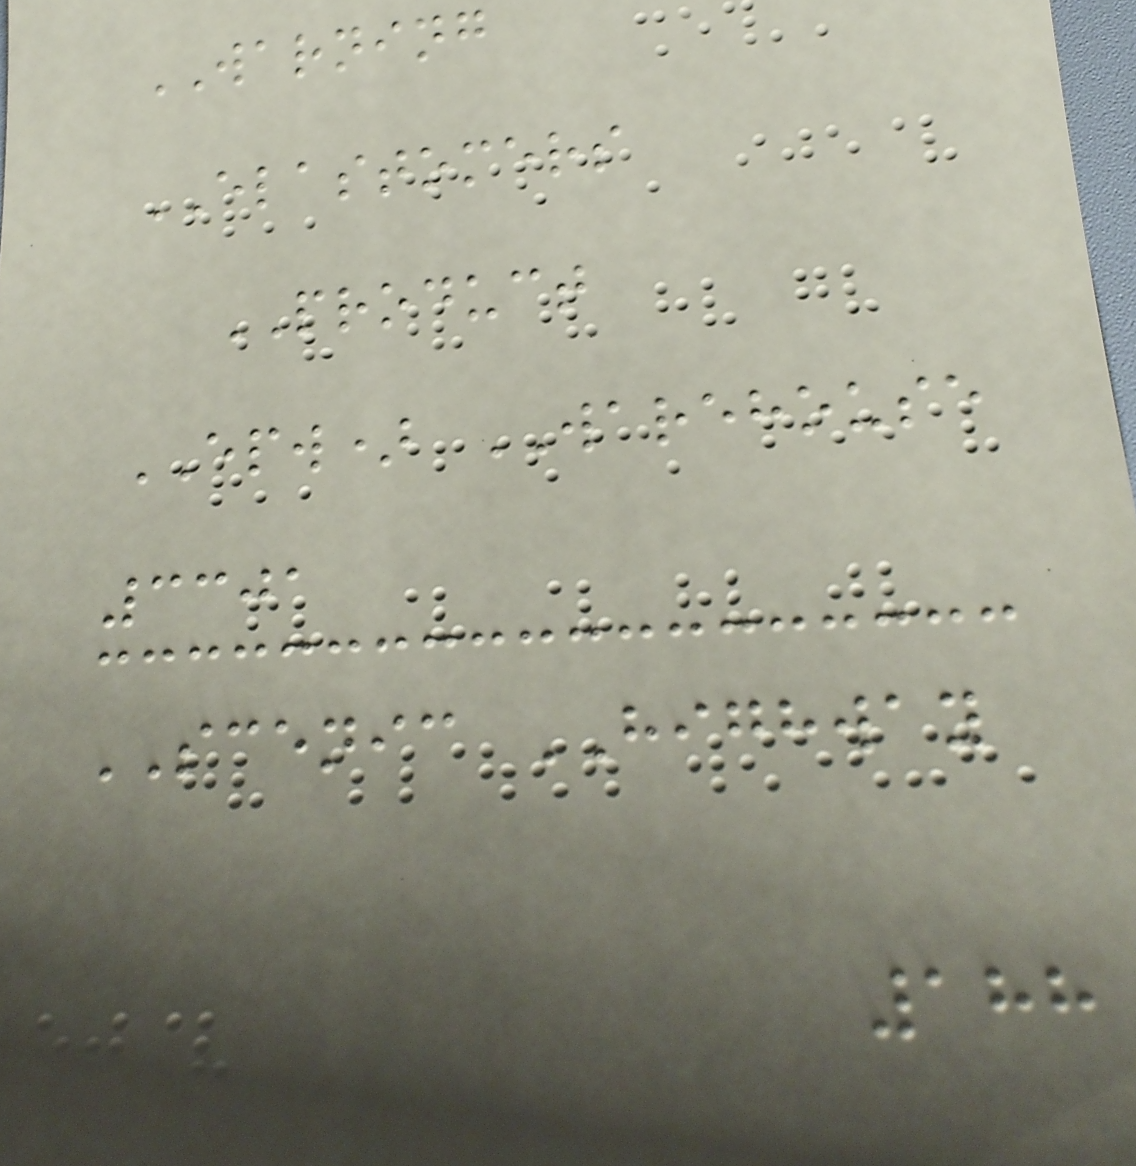WARNING
ELASTOMERS
PRODUCT
EPW) WAREHOUSE
3301
SCENIC HIGHWAY
188
